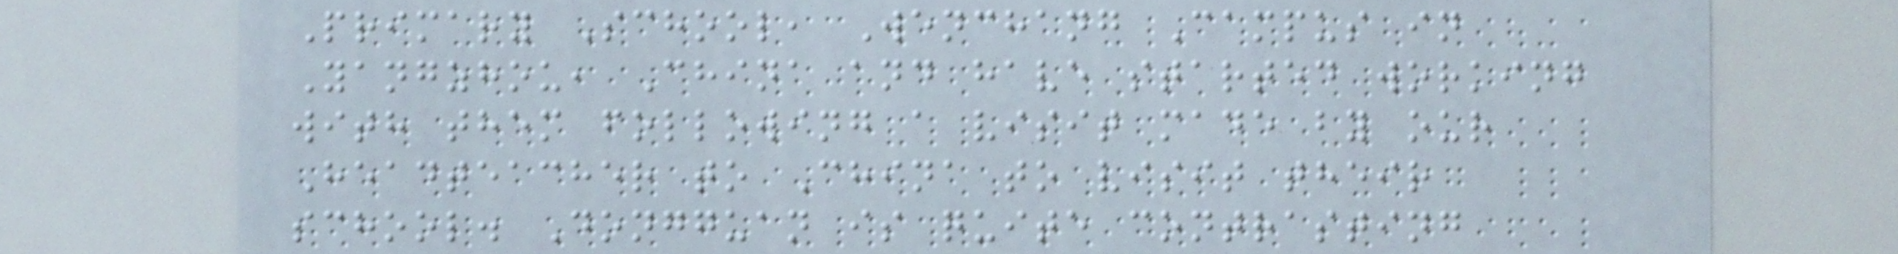Primary School, Wenchang Campus in
Yangzhou, China and have started working
with them following a visit made by our
Headteacher to China to visit their
school. Dongguan is quite contrasting
